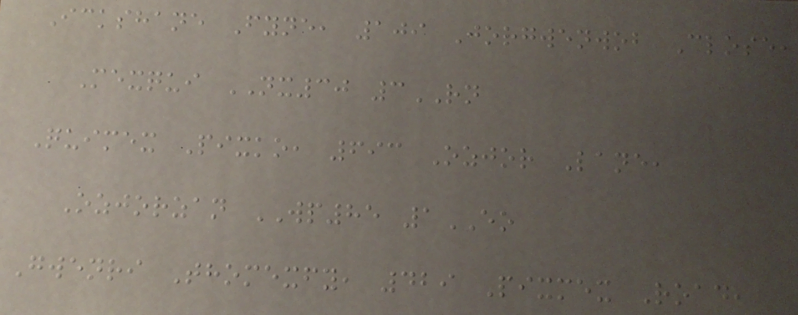Ickshane Fyne, 109 Jorgwenwob Close,
Mexqui NX30 3RN
Quimex Pixko, 693 Ozjor Lane,
Ozjorzan WP85 1EO
Gwenri Thomexfy, 429 Pixmex Road,
